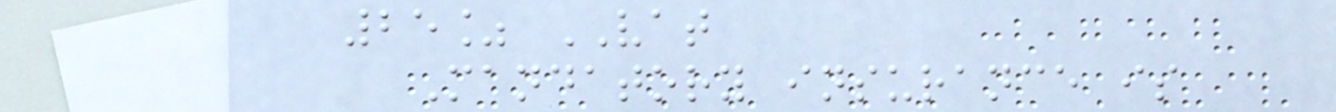25% VAT
Mandatory insurance is
